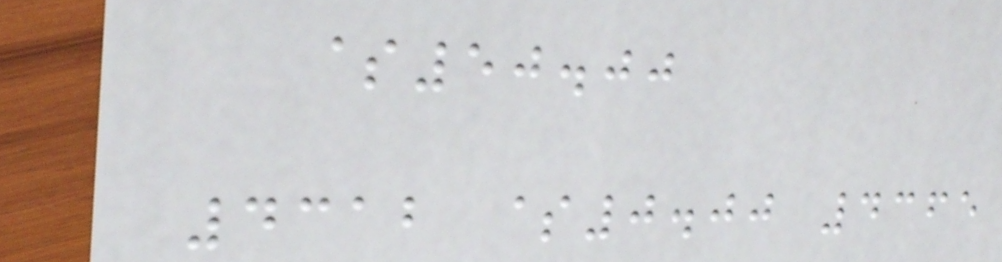$50.00
4312 $0.00 4365
